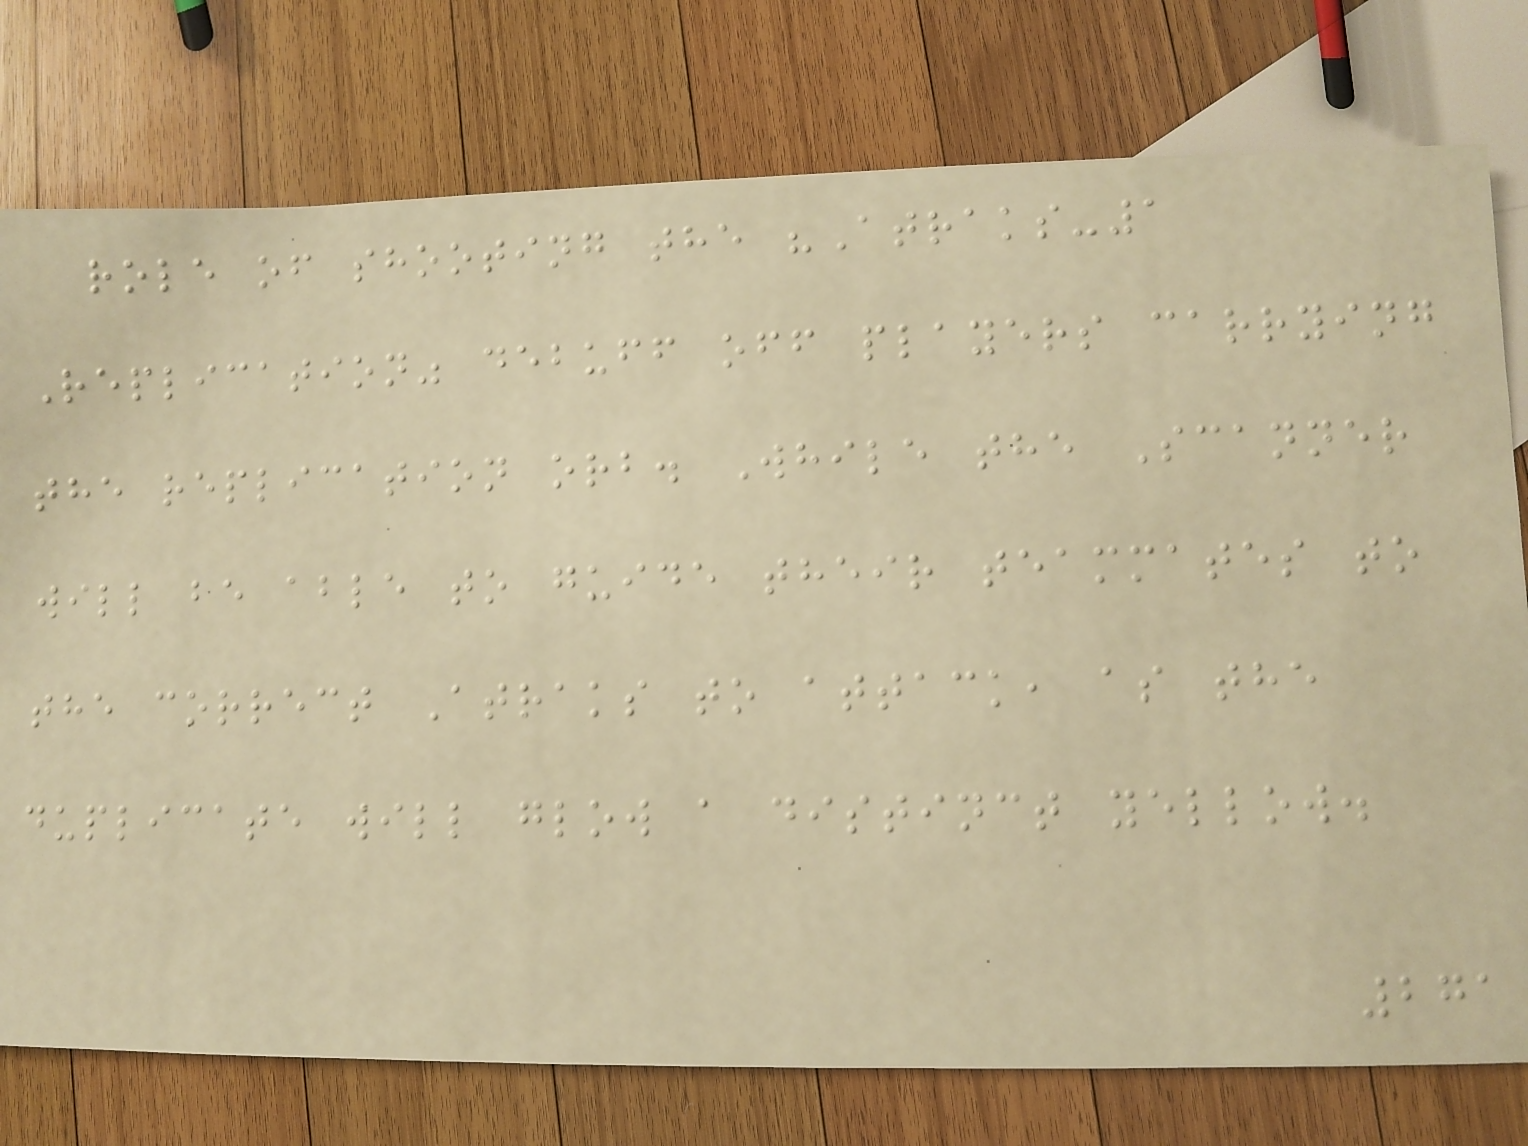role of shooting the "Atraks-1
Replication" debuff off players carrying
the replication orb. While the Scanner
will be able to guide their teammates to
the correct Atraks to attack, as the
duplicate will glow a distinct yellow.
271
